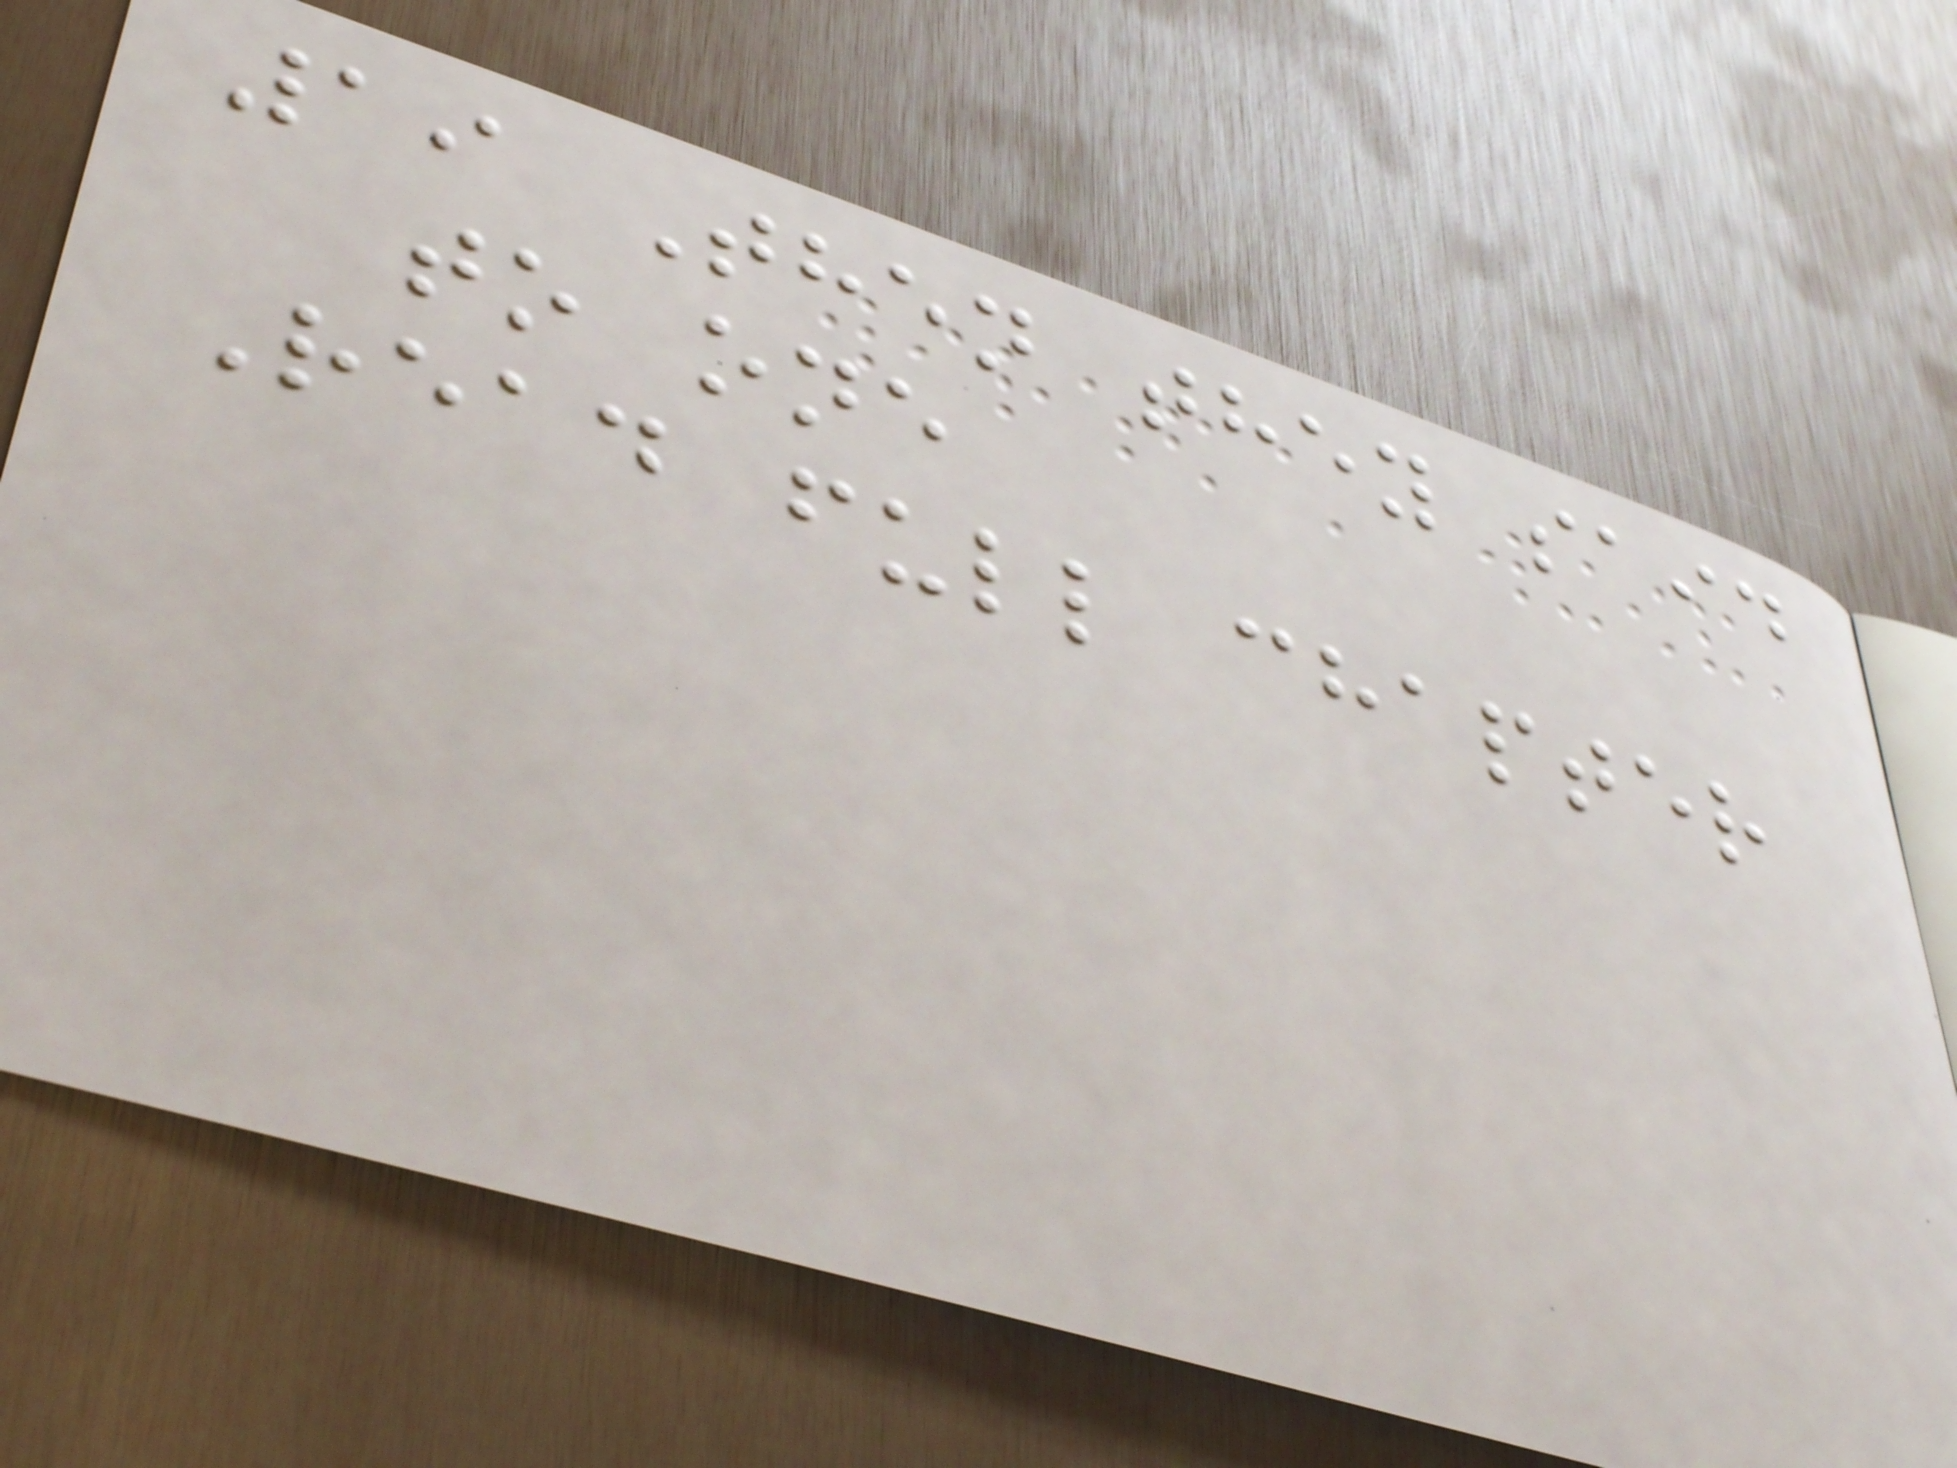19 Then they said
to one
Read full chapter
